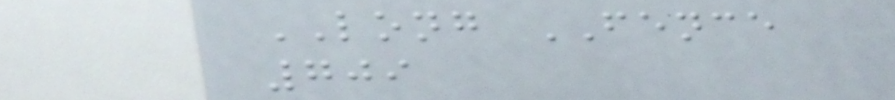LONG FENCE
709
